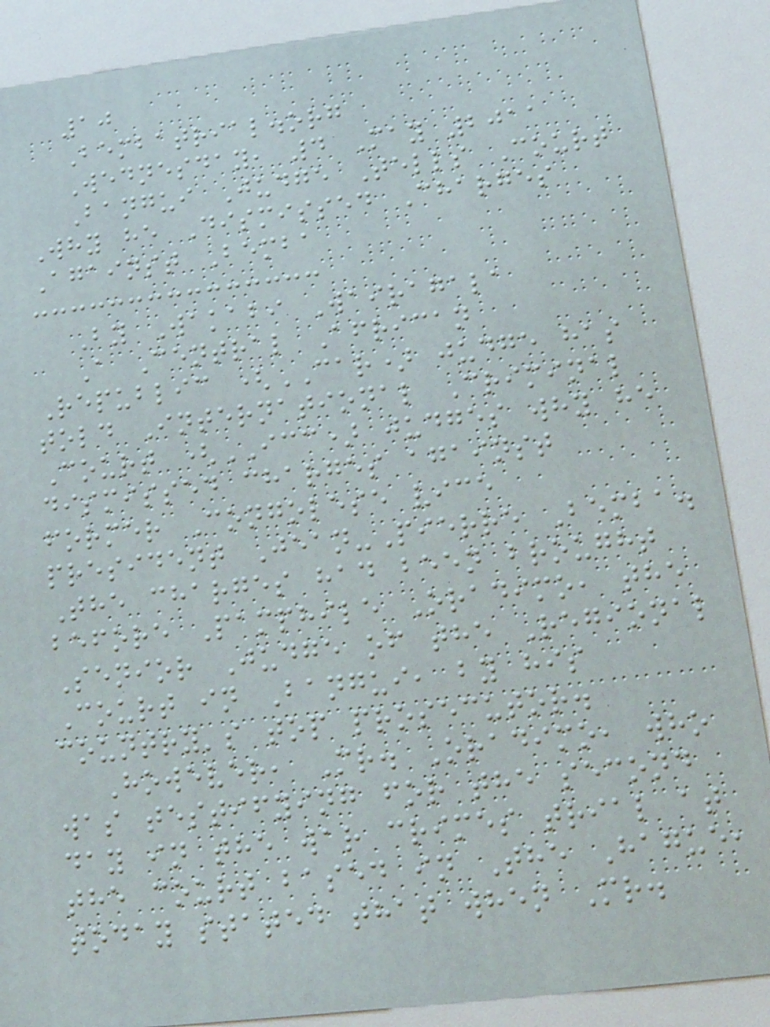10
Bembatrial.org
Wednesday, 4 May 2011
Bangui Judge Tells Court
Why he Dismissed Charges
Against Bemba
By Wakabi Wairagala
A Central African
Republic (CAR) judge has
told International Criminal
Court (ICC) judges why he
dismissed charges against
former Congolese vice
president Jean-Pierre Bemba.
The charges had been brought
before Pamphile Oradimo, the
Senior Judge of the Regional
Court in Bangui, by his
country's top prosecutor.
However, Mr. Oradimo, who
was testifying for the second
day in the war crimes trial at
the court based in The Hague,
today stated that when Mr.
